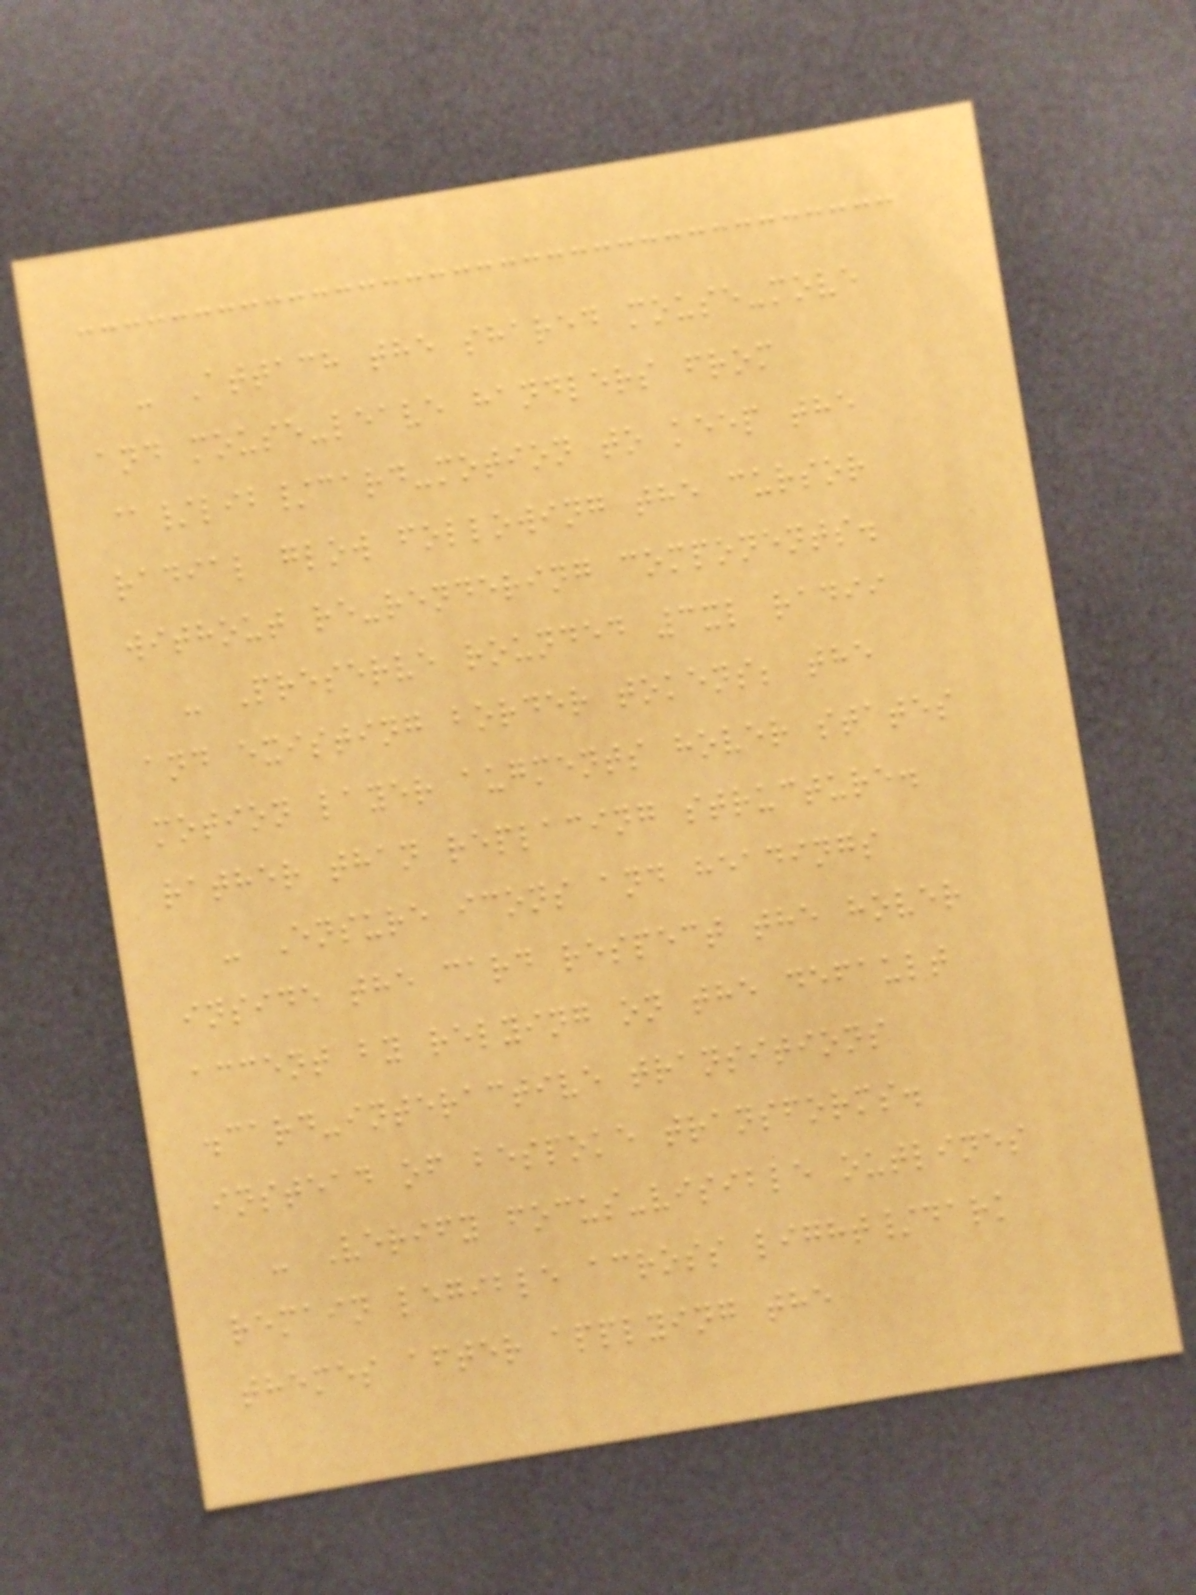- Attach the shared mouse-move
and mouse-leave handlers from
@/lib/card-motion to keep the
radial glow following the cursor
without re-rendering components.
- Preserve rounded 3xl radii
and existing border tokens; the
motion layer augments hover states
rather than replacing structure.
- Ensure icons and headings
inside the card respect the hover
accent by relying on the default
.card-interactive transitions
instead of bespoke transforms.
- Verify focus-visible outlines
remain legible across light/dark
themes after applying the
